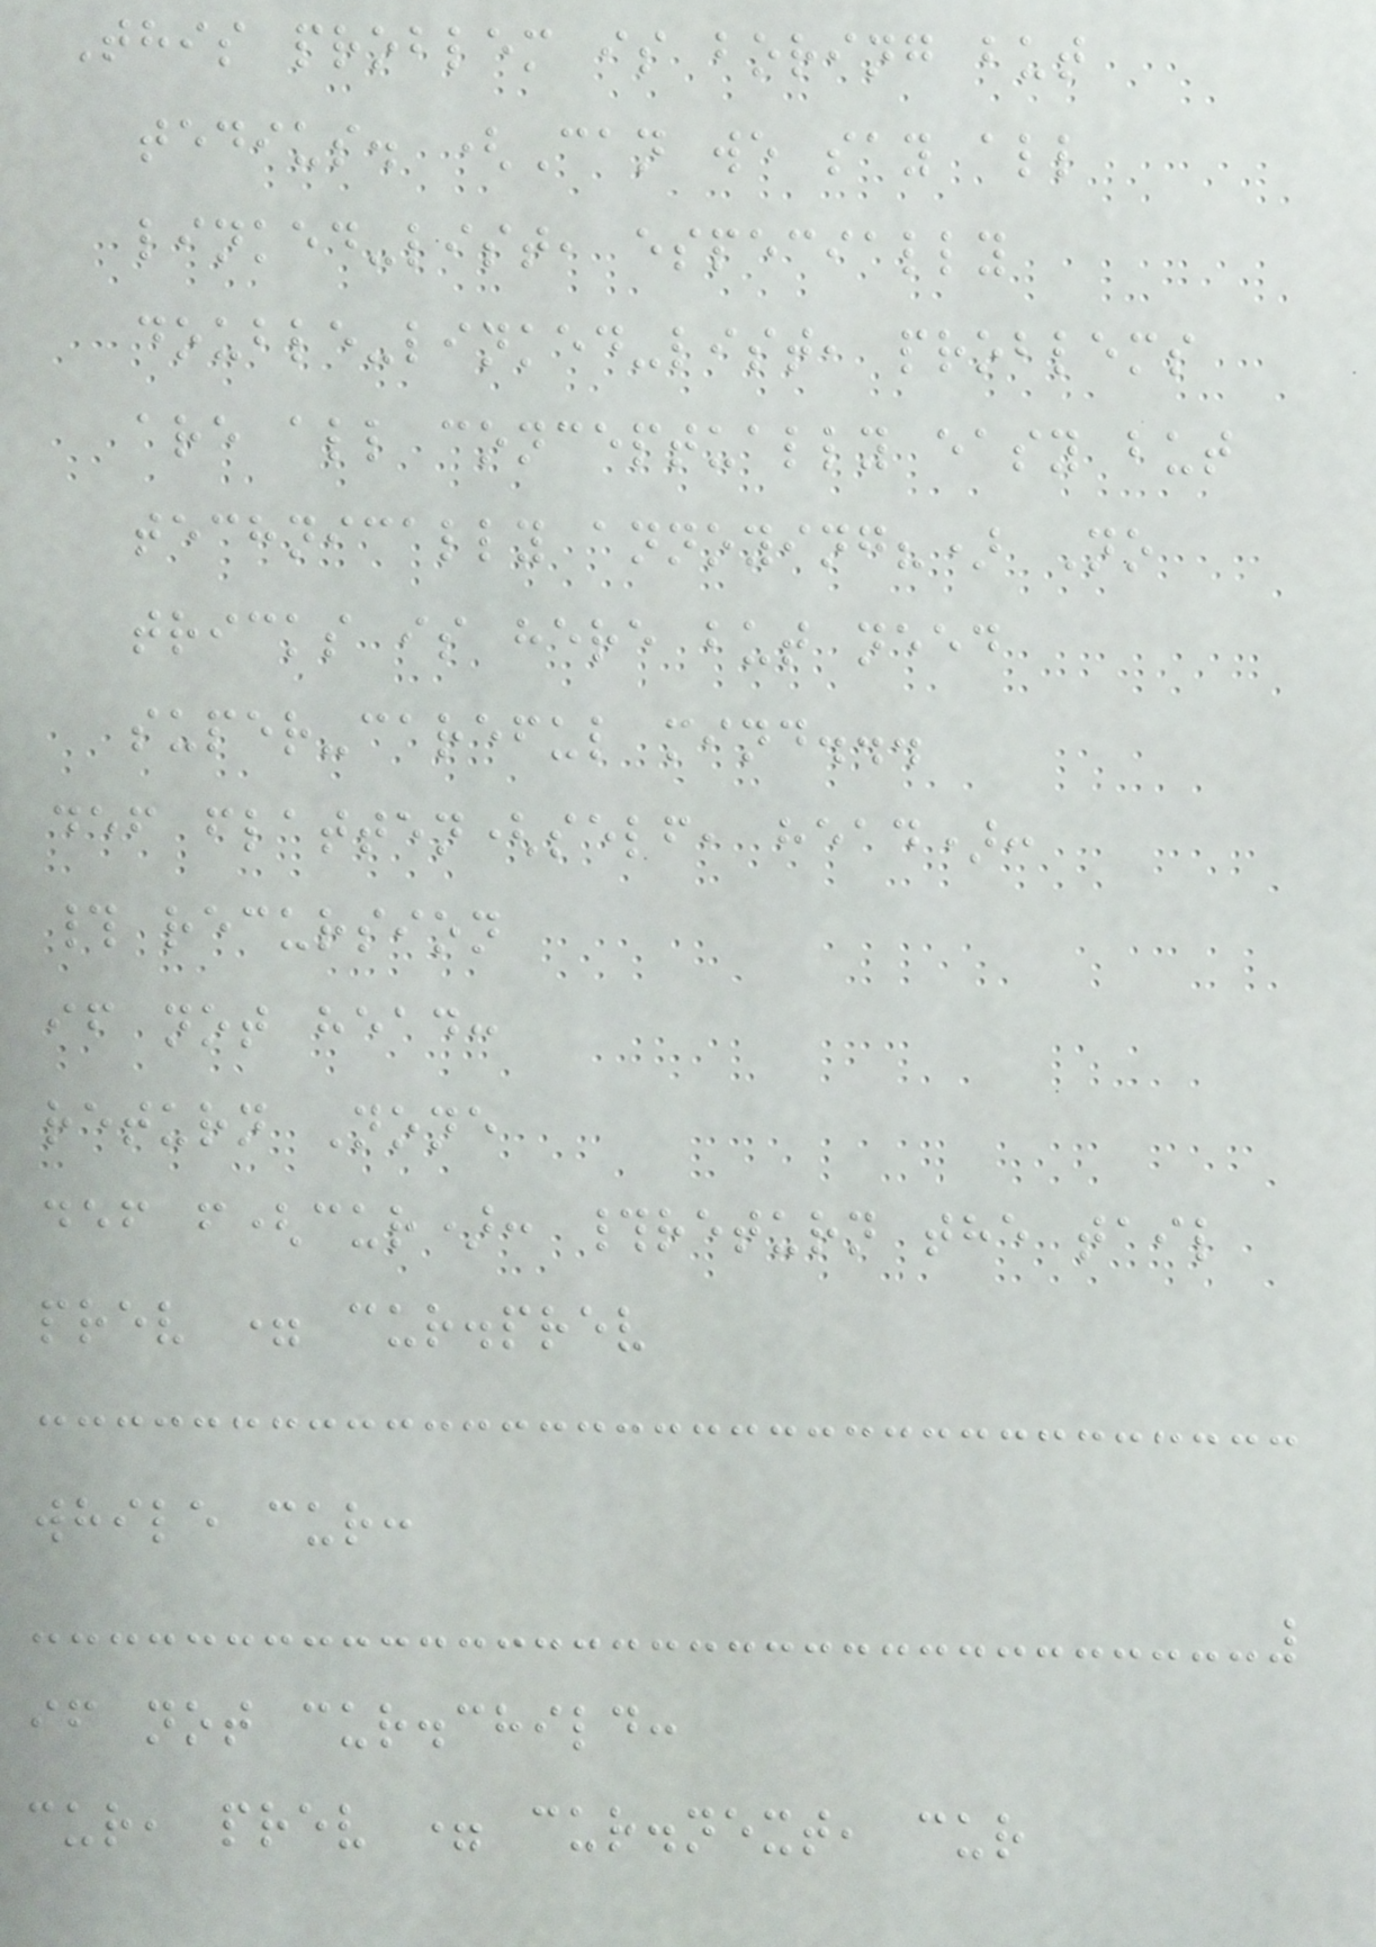This problem is boring but
tedius. (Can we say all
linked-list, especially
double-linked-list, problems
are all conceptually easy but
technically annoying?) No
tricks is here but need
super-careful mind...
def flatten(self, head):
# recursion
if not head:
return None
def f(cur): #return the tail
prev = cur.prev
while cur:
if not cur.child:
cur, prev = cur.next, cur
